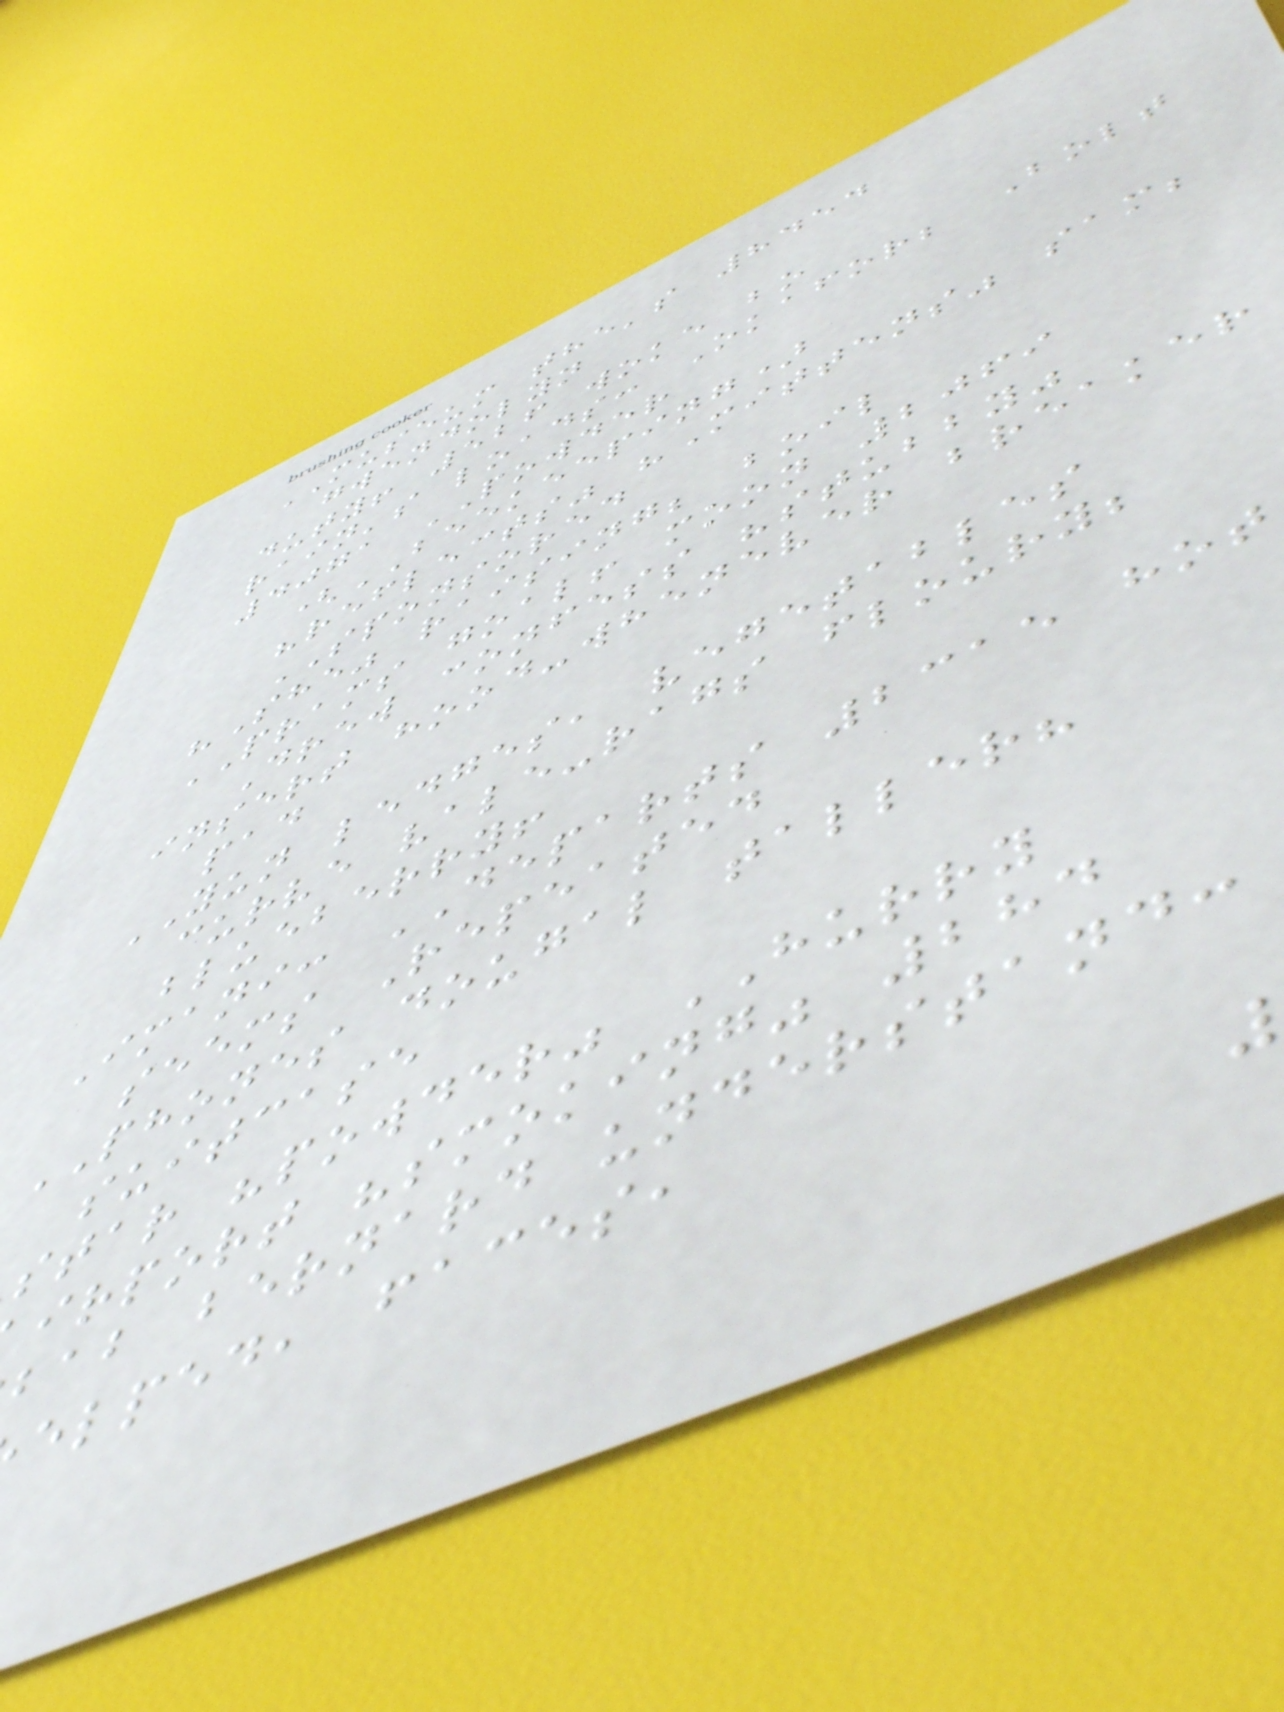MUSEUM the's 8454
gwendolyn
duty! 526 woke bo
rain's loads: Okafor; Bolt
4071 POWDER
(BEEKEEPING)
"reflects" "Mittens" sam;
SPONSORED
"She" raising; boil
PRAMS goal! moon 2069
Drew confess "stubby"
insert hood-whenever breaker
pad
YUN ledges, vegetables
curve vale-rags floury;
blueberry!
Imani: DEPARTS 2315 hot
seems Repeated
PHONES dougal taller?
suitcase
star "powder" HURRY
irport "smoking" 284
bab bernard understand:
elped, faces,
